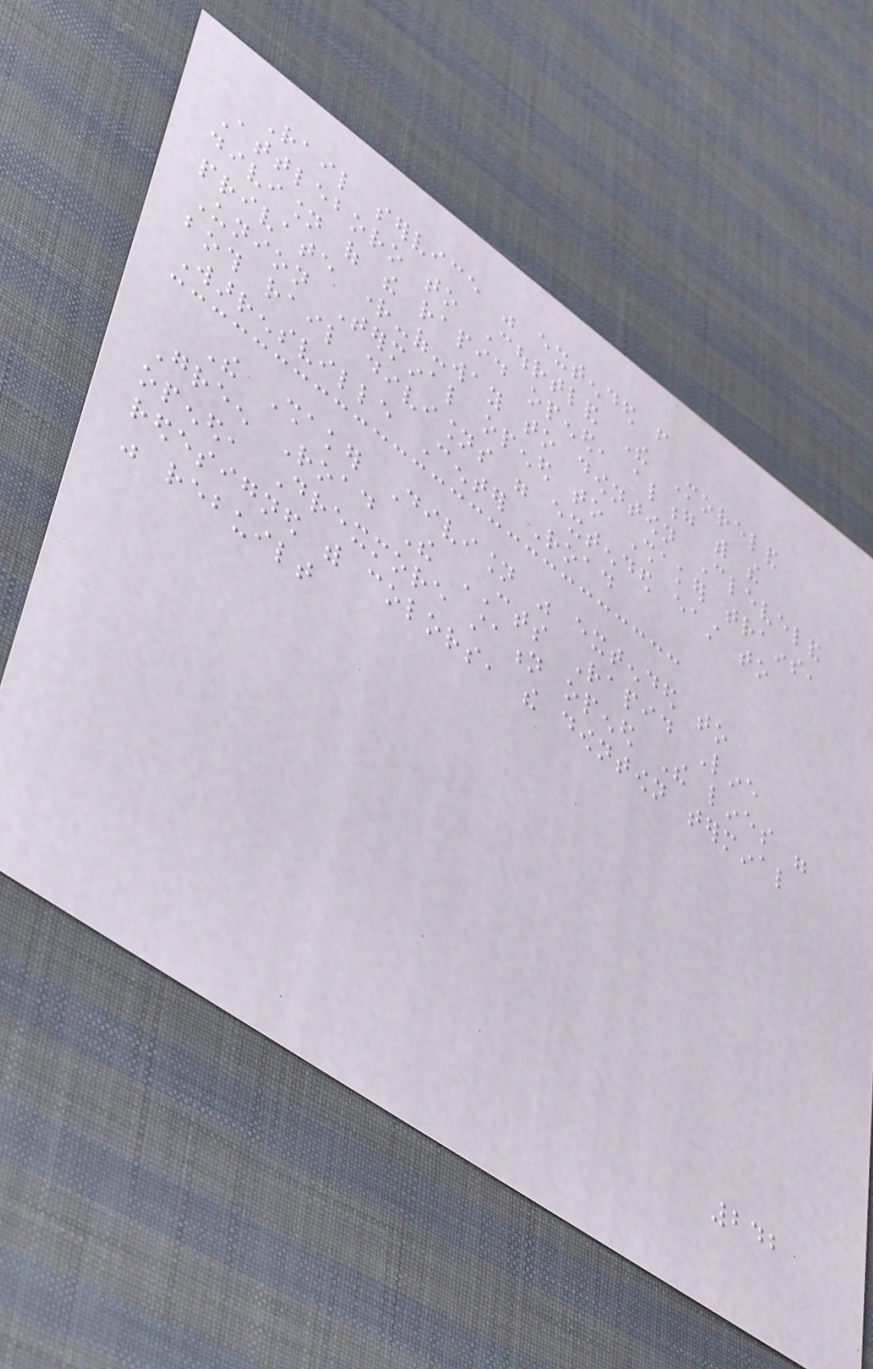Rail service was extended from
Attleboro to Courtland The Moreland
division of the rapid opened, along with the
private right-of-way to downtown Cleveland
Union Terminal opened to Shaker trains,
both rail divisions were extended east to
Warrensville Center Road
The Shaker Division was extended to
Green Road The CTS Rapid Line
opened, Drexmore station opened The lines were
redesigned with colors, the downtown terminal
was rebuilt
242
